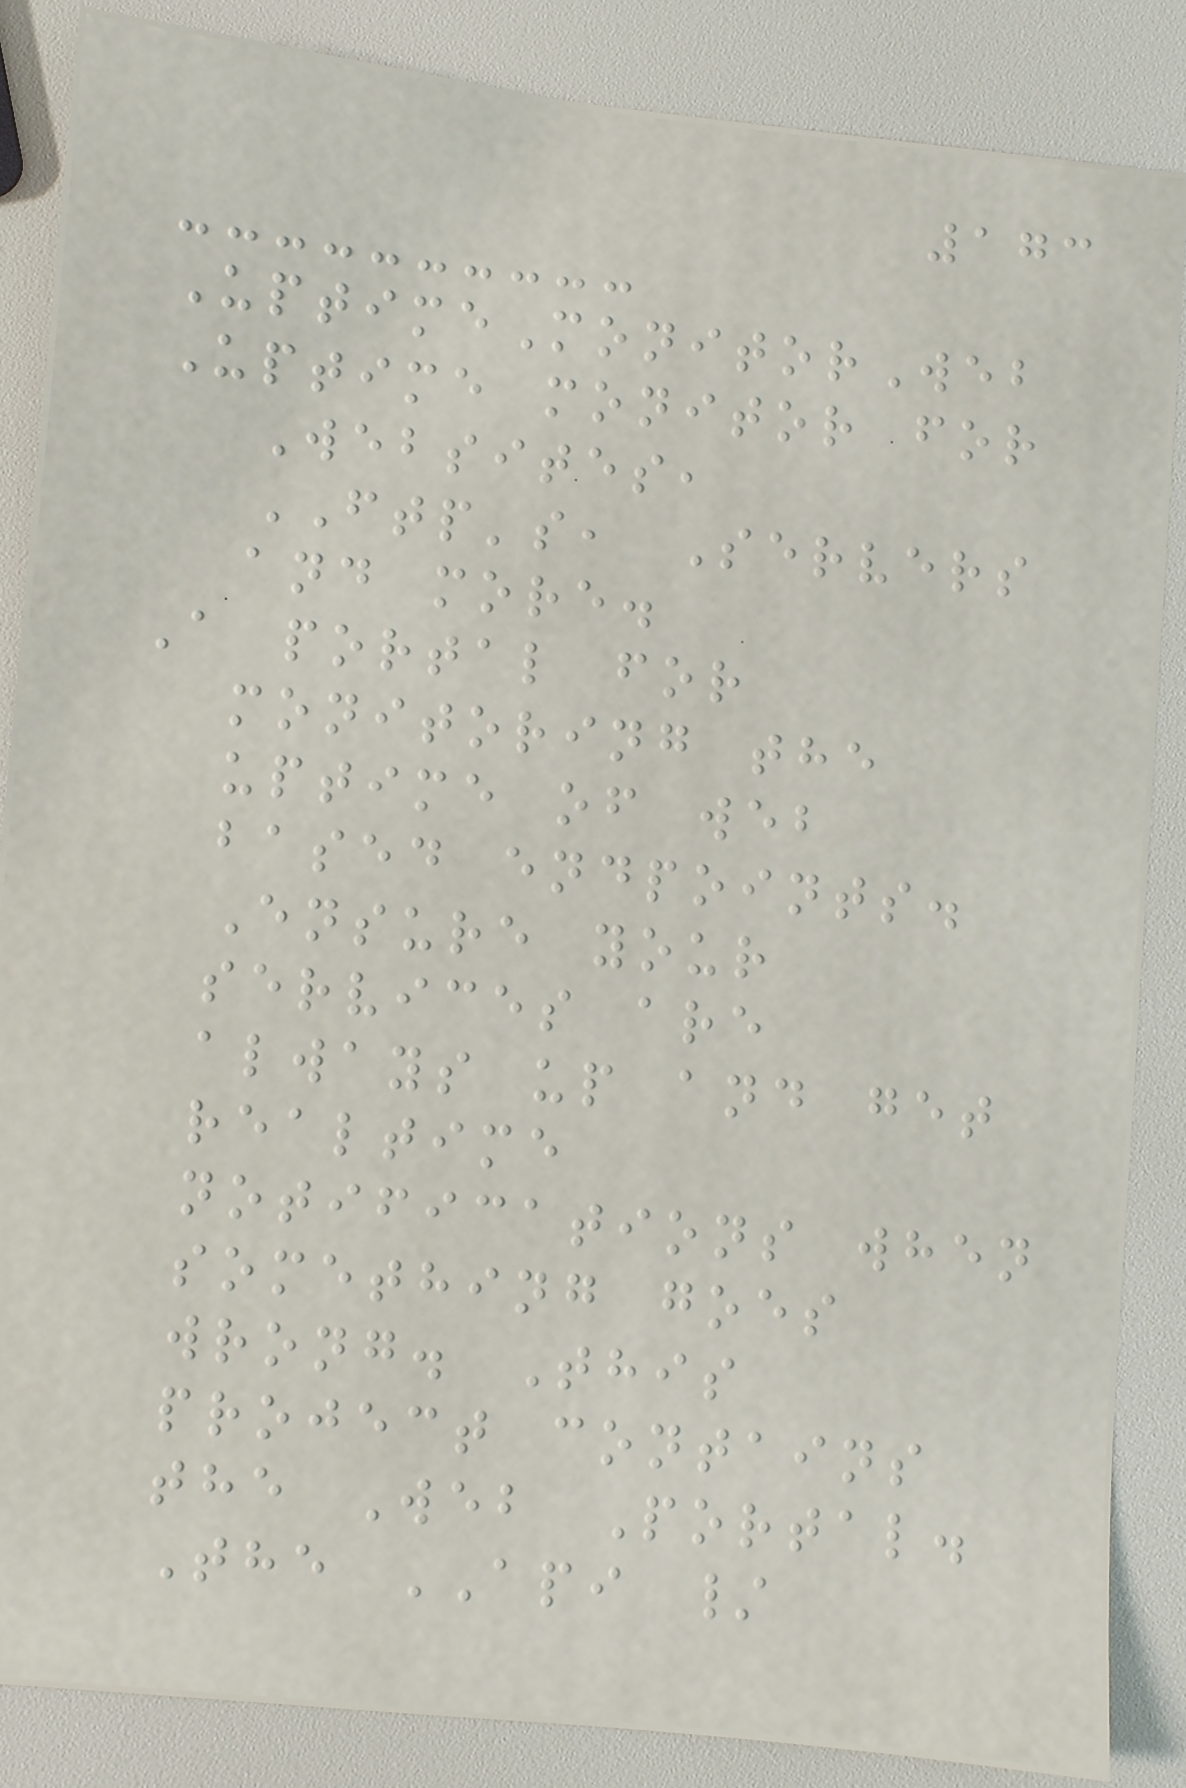173
UptimeMonitorWeb
Uptime monitor for
Websites,
FTP's, Servers
and more.
A portal for
monitoring the
uptime of web
based endpoints.
Ensure your
services are
always up and get
realtime
notifications when
something goes
wrong. This
project contains
the Web Portal.
The API /
